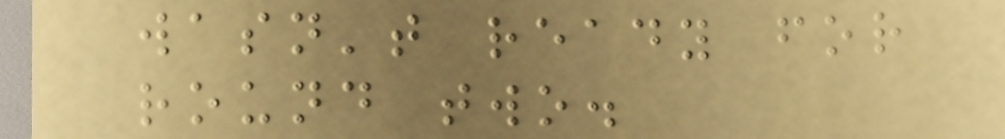wasn't ready for
round two.
